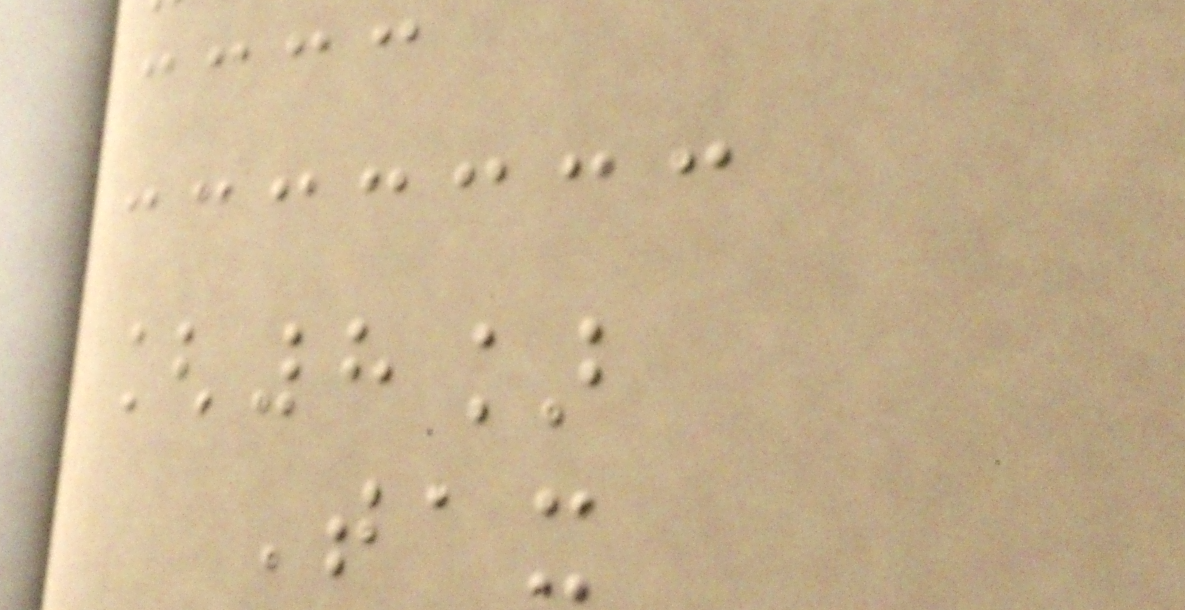[8]
Tax
